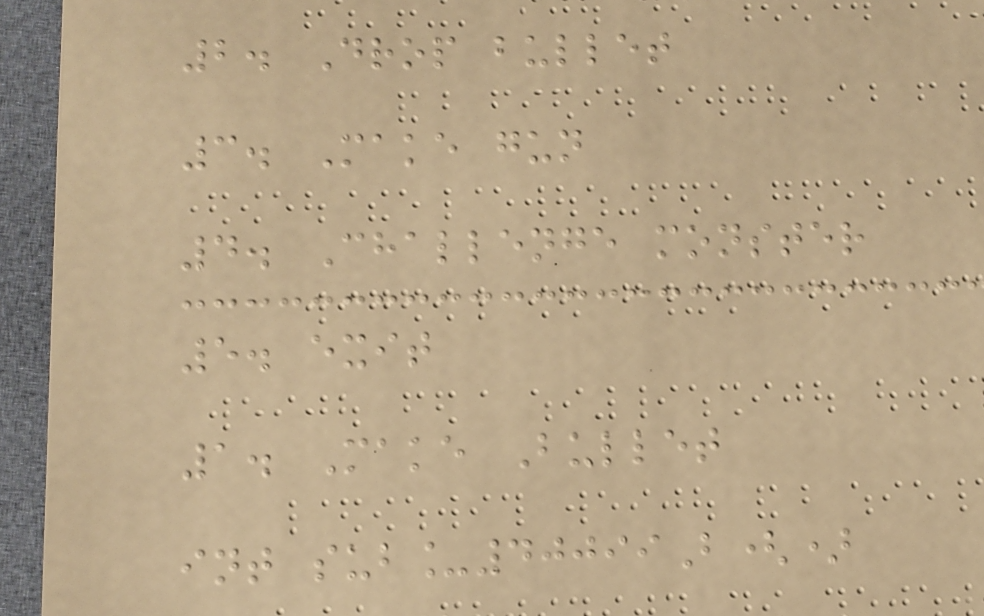2. Drop bullet
3. Make gun
4. Challenge monster
5. exit
1. Make Bullet
int sub_40099B()
